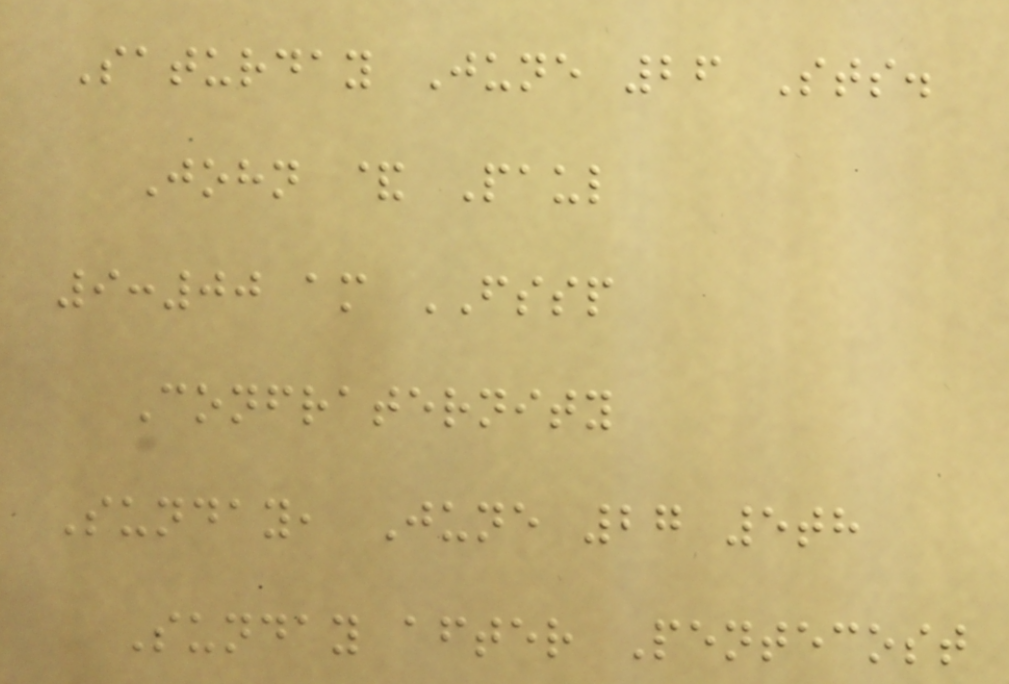Saturday June 26 Sts.
John & Paul
9:00 am FSSP
Confraternity
Sunday, June 27 5th
Sunday after Pentecost
